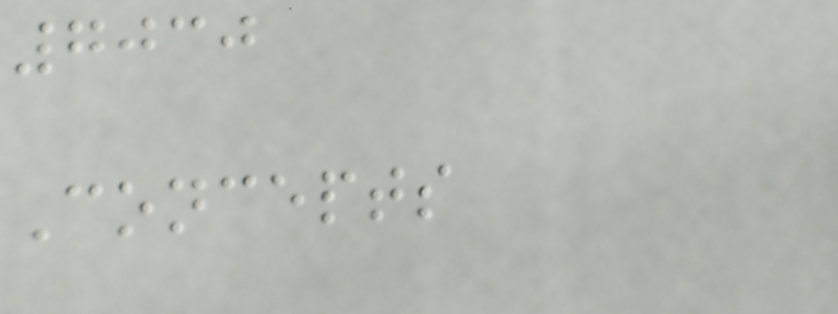7030
Concepts
